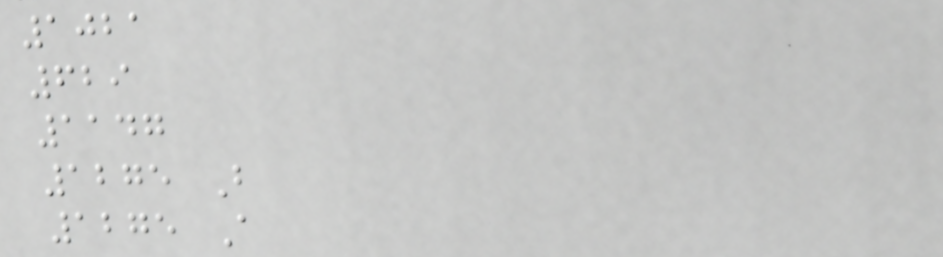1021
629
1147
1275 B
1275 A
